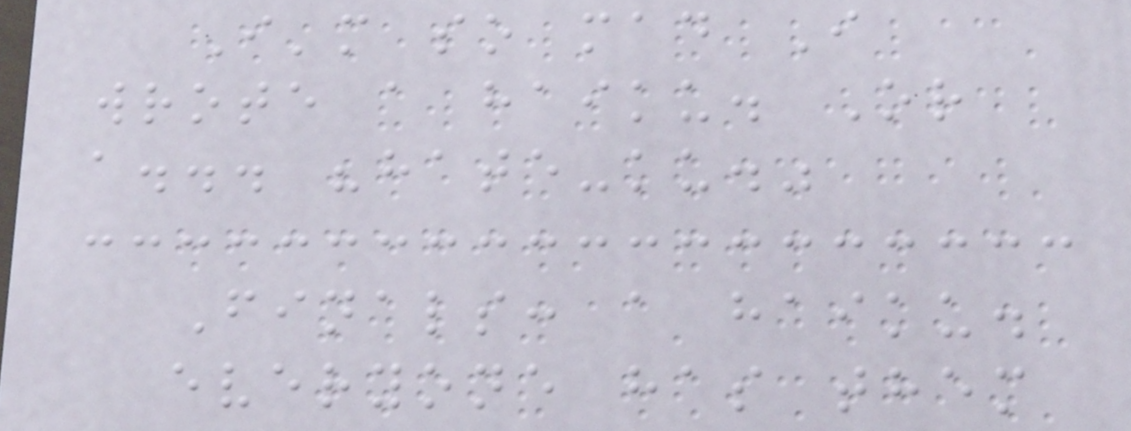I'm so mad I
wrote a haiku. Or
a... "hate-ku."
Finals: a haiku.
everyone has them
